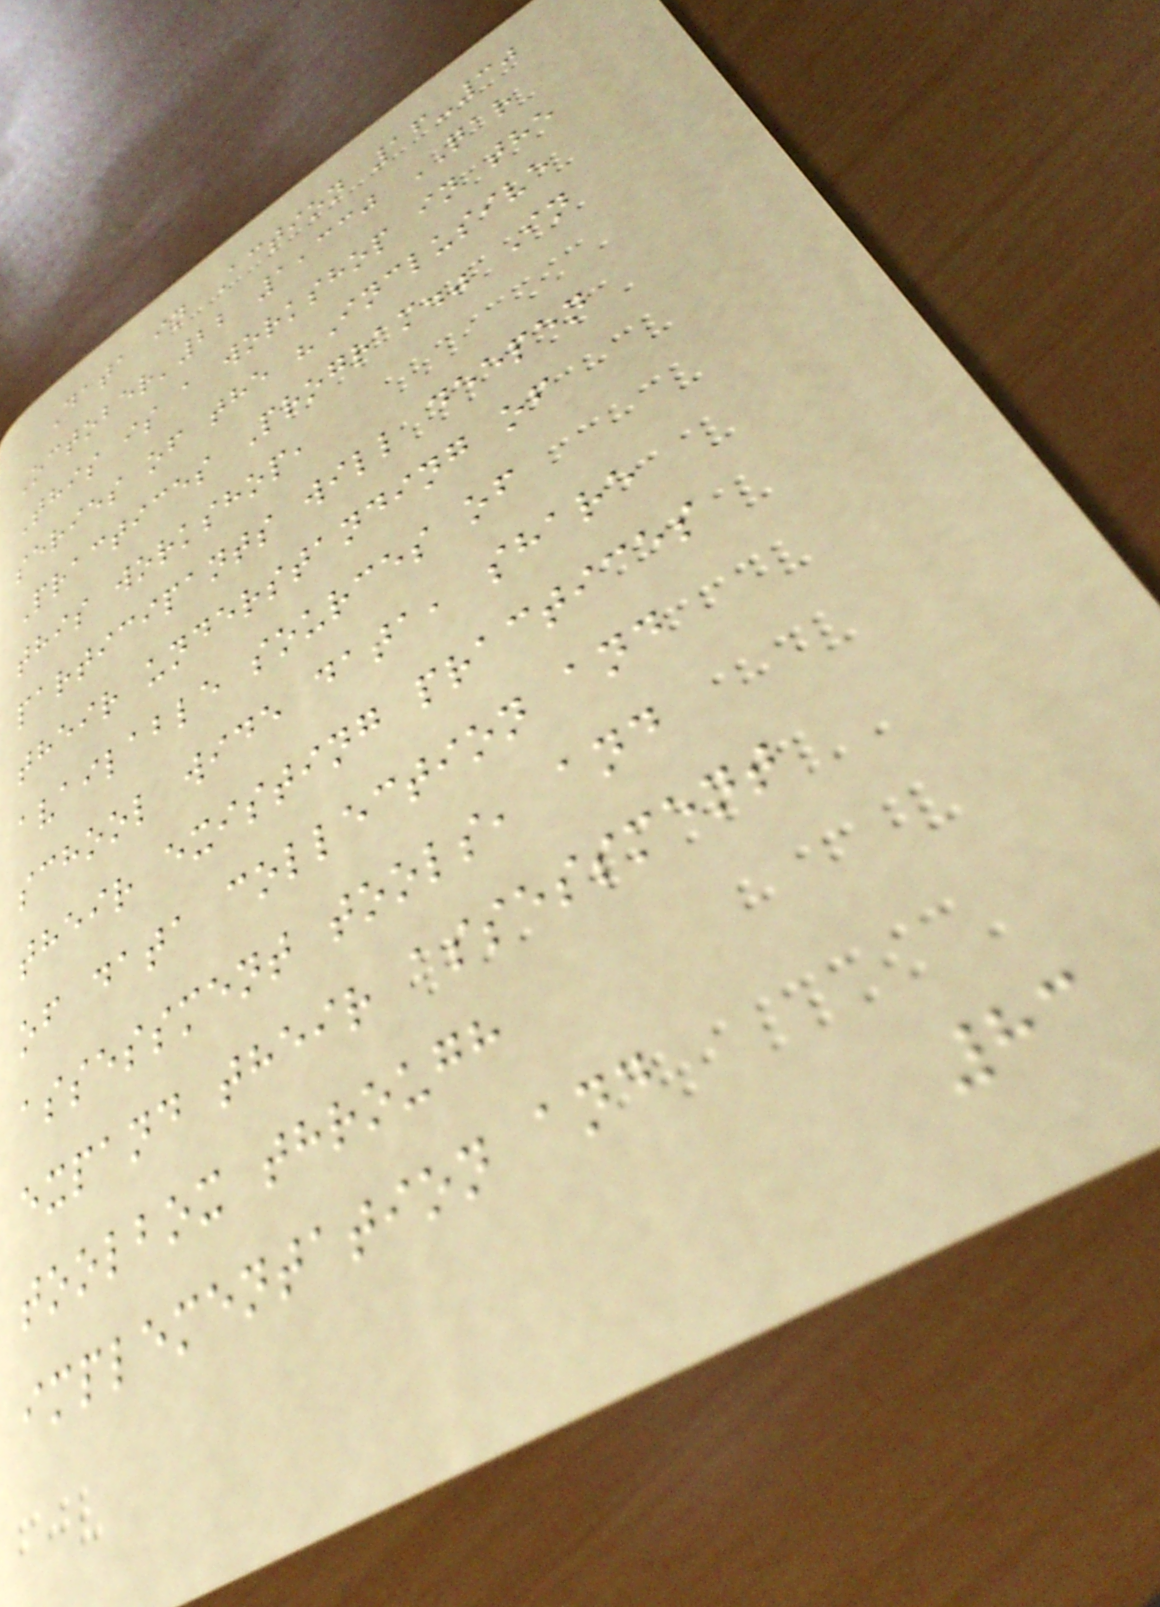Data in Action 16-30
October'22 1,330 QAR
This is a workshop in the
series of the "Inclusive
Practices Program." In
this workshop,
participants will deepen
their understanding of
available sources of
school wide data, share
their existing practices
of data collection and
assessment tools, and
expand their assessment
toolbox through
implementation and
83
